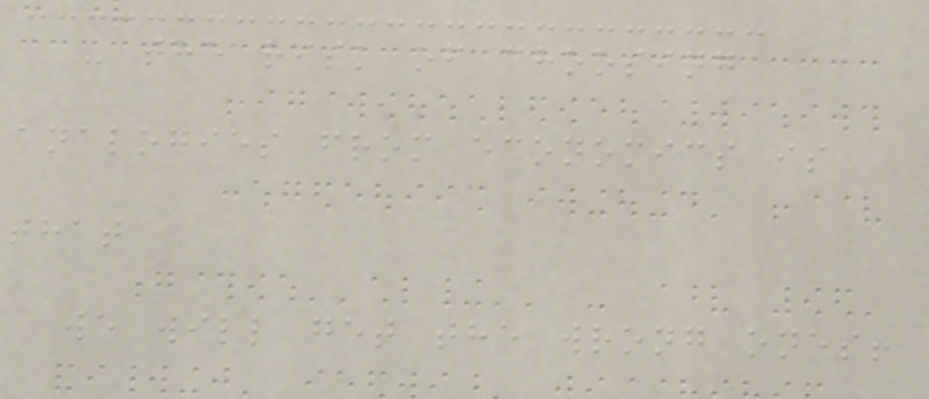- the risk of choosing
analogies from economics is
that
we will get the wrong ones!
